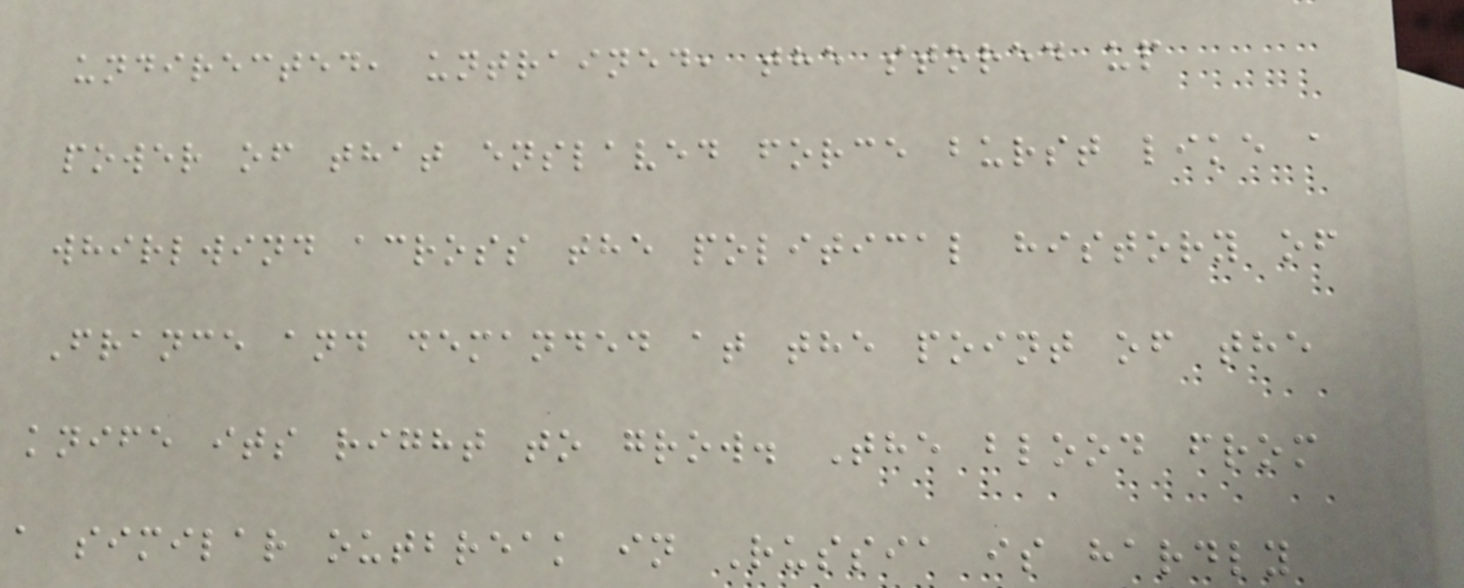undirected, untrained, the stored up
power of that enslaved force burst like a
whirlwind across the political history of
France and demanded at the point of the
knife its right to grow. The blood from
a similar outbreak in Russia is hardly
